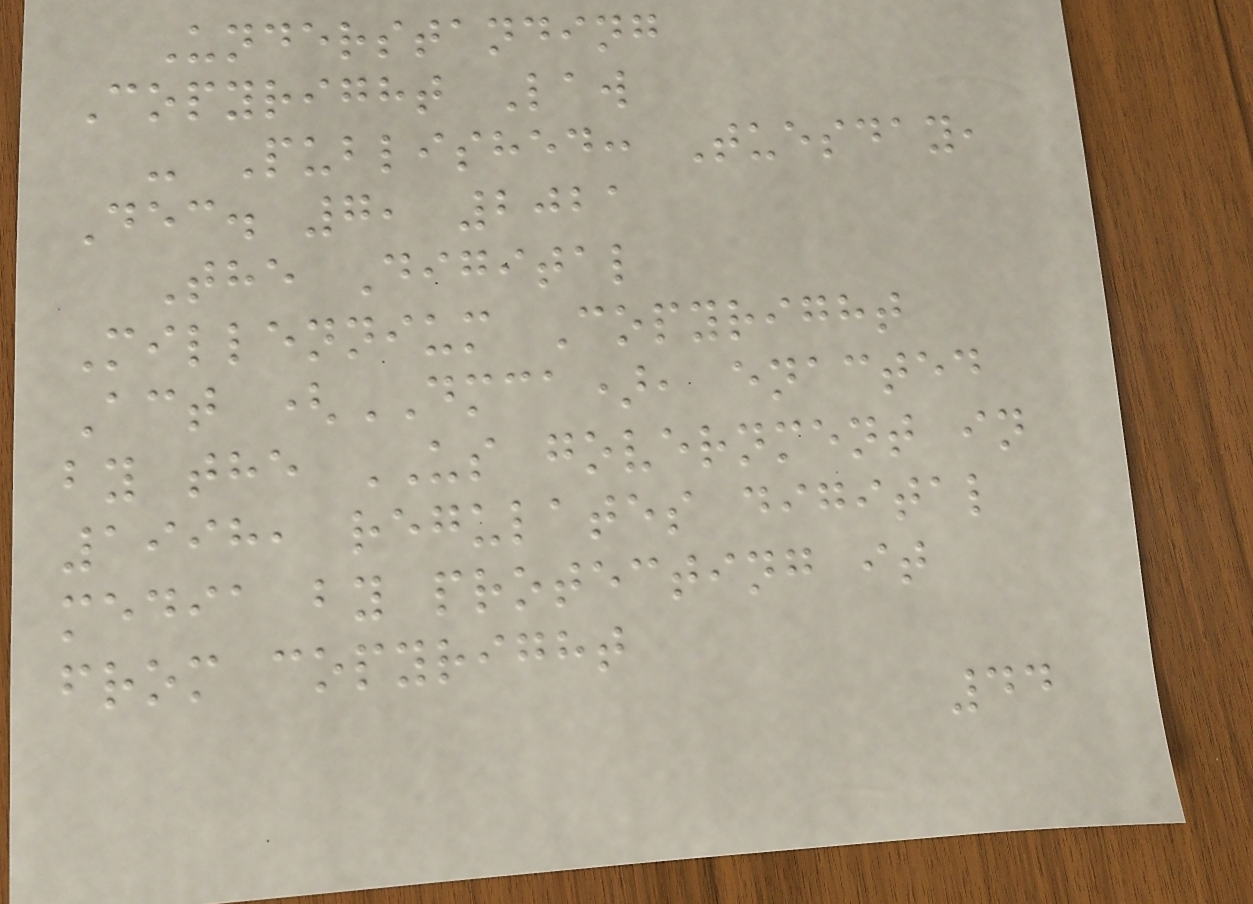Understanding
Copyright Law
- Published: Tuesday,
Dec. 7, 2021
The Digital
Millennium Copyright
Act (DMCA), enacted
by the US government in
1998, regulates digital
media by protecting it
from copyright
44
